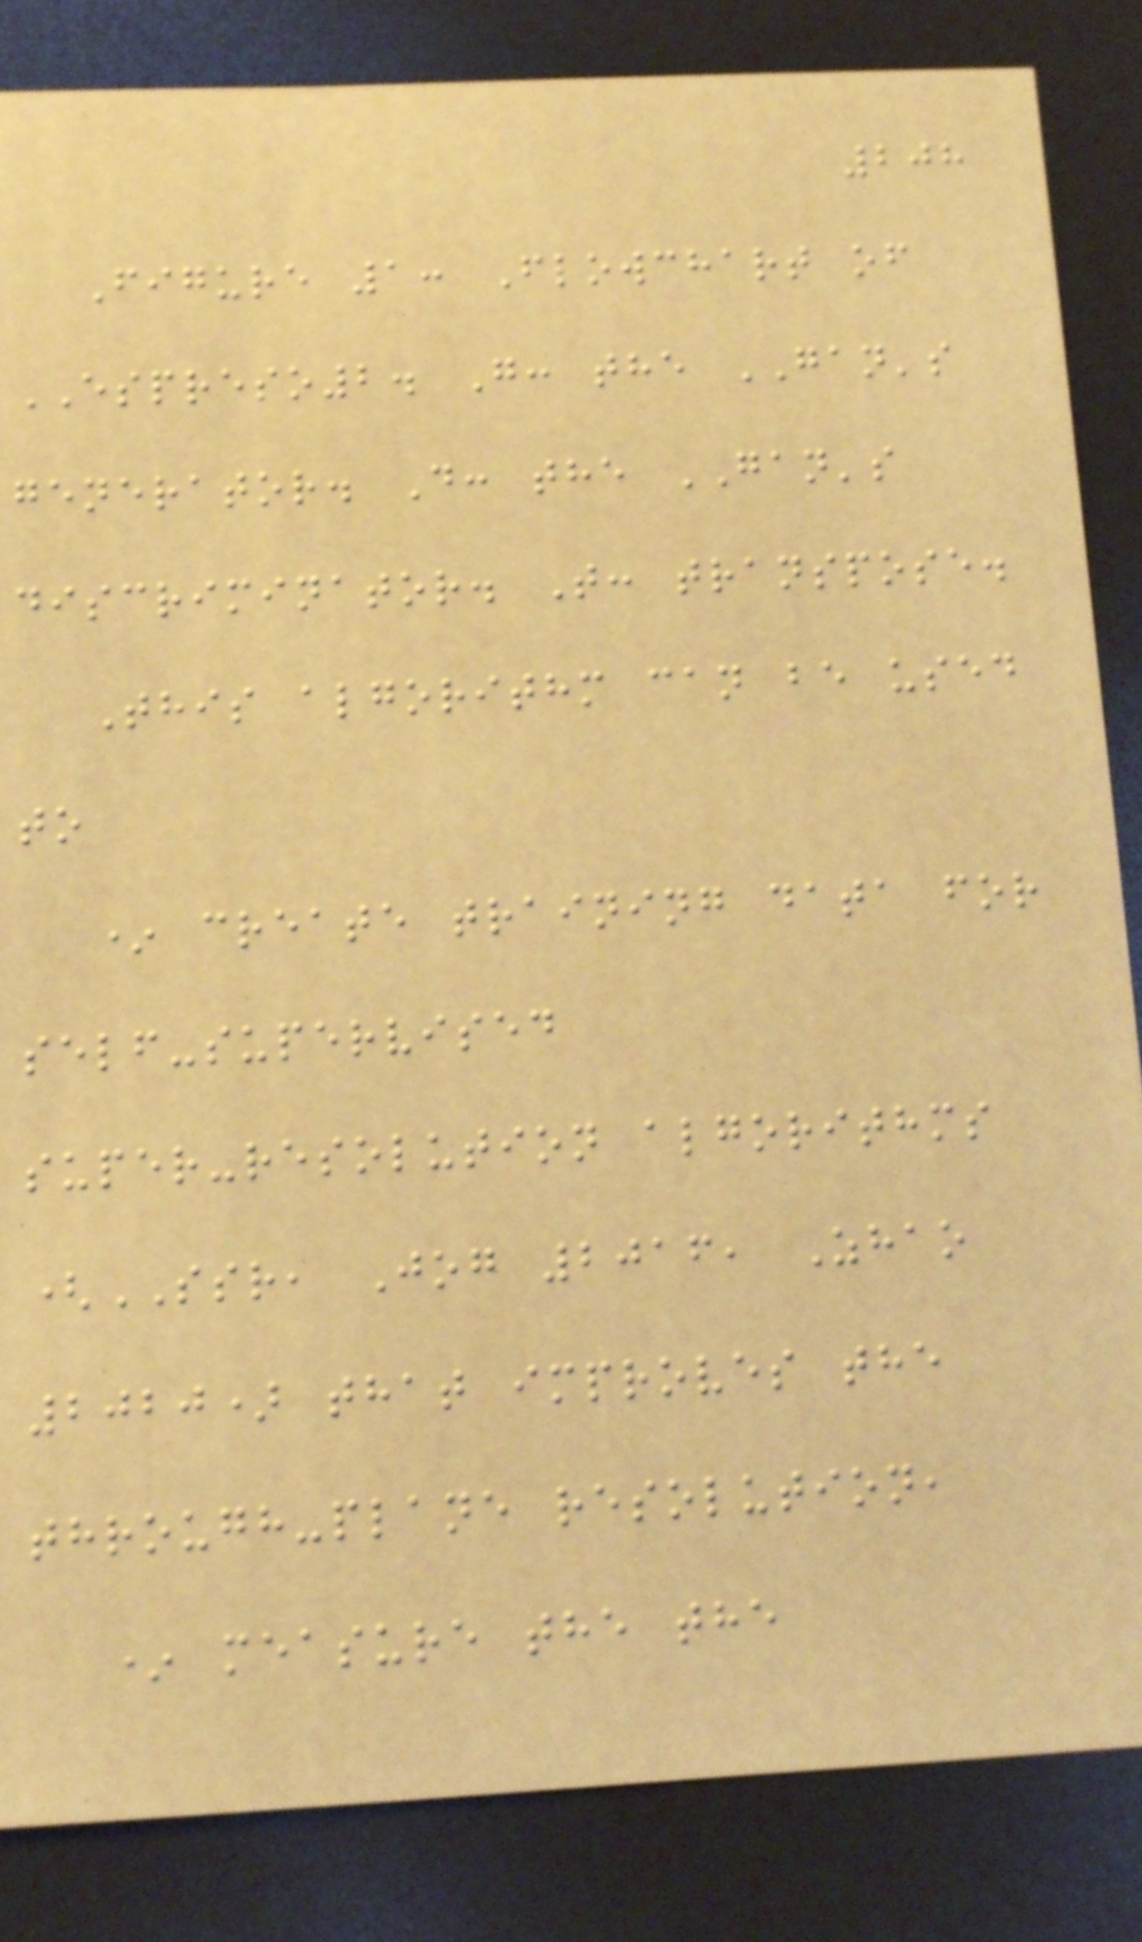208
Figure 1: Flowchart of
ESPRESO2. G: the GAN's
generator. D: the GAN's
discriminator. T: transpose.
This algorithm can be used
to
* create training data for
self-supervised
super-resolution algorithms
(SSR, Jog 2016, Zhao
2020) that improves the
through-plane resolution,
* measure the the
